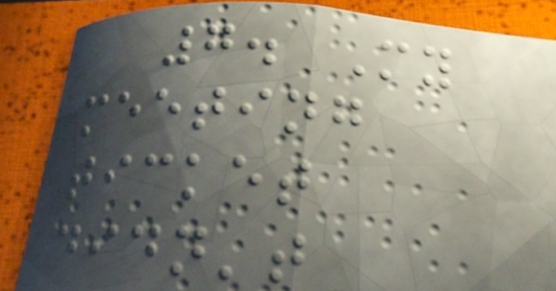7. My
meeting
ticket
didn't
